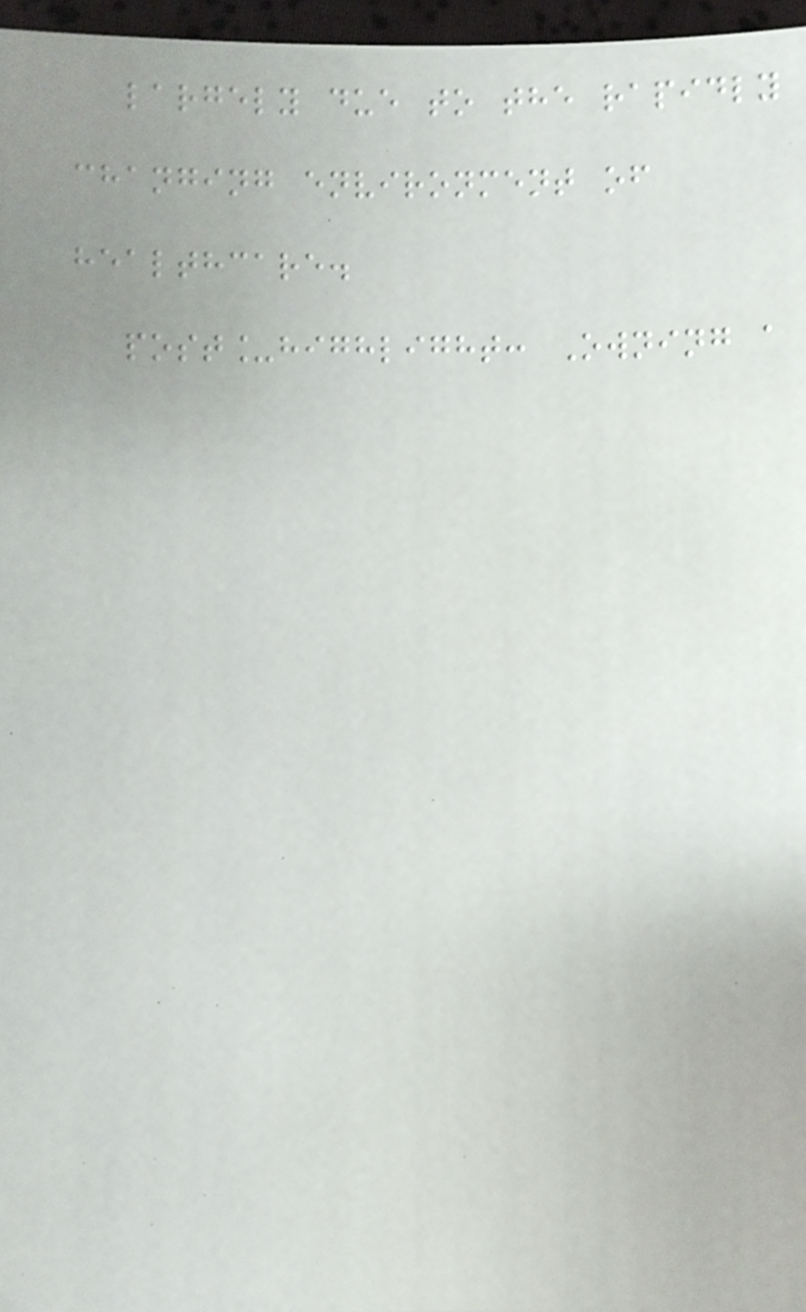largely due to the rapidly
changing environment of
healthcare.
post_highlight: Owning a
